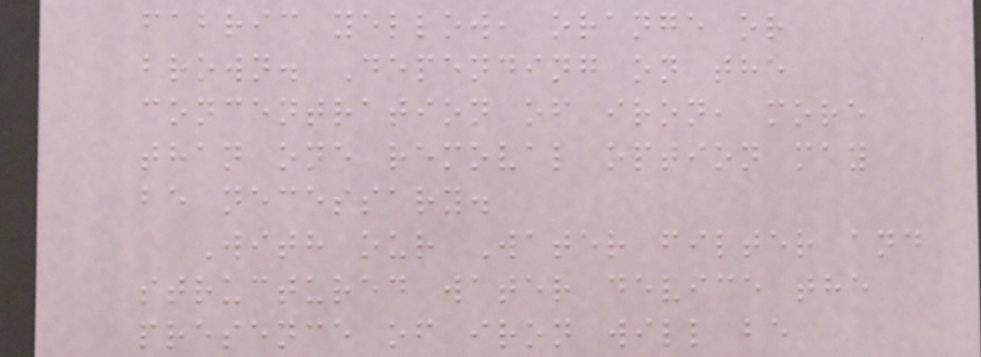fabric yellow, orange or
brown. Depending on the
concentration of iron, more
than one removal option may
be necessary.
With our Water filter and
structured water device the
presence of iron will be
